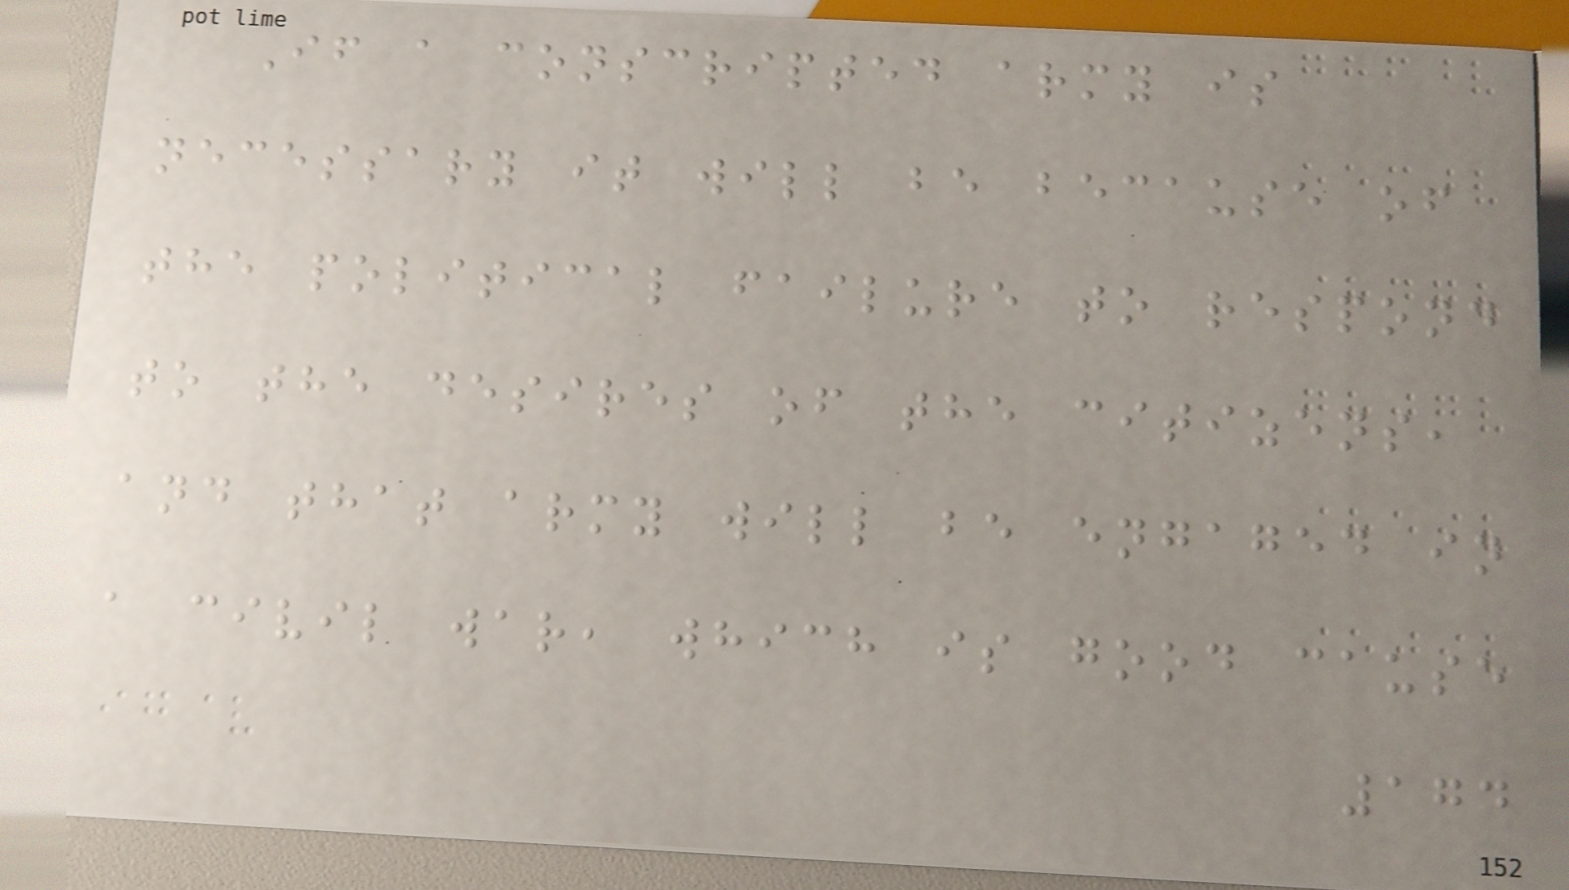If a conscripted army is
necessary it will be because of
the political failure to respond
to the desires of the citizens,
and that army will be engaged in
a civil war, which is good cause
174
